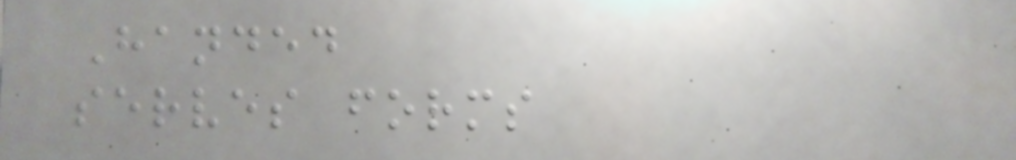Handed
serves forms
